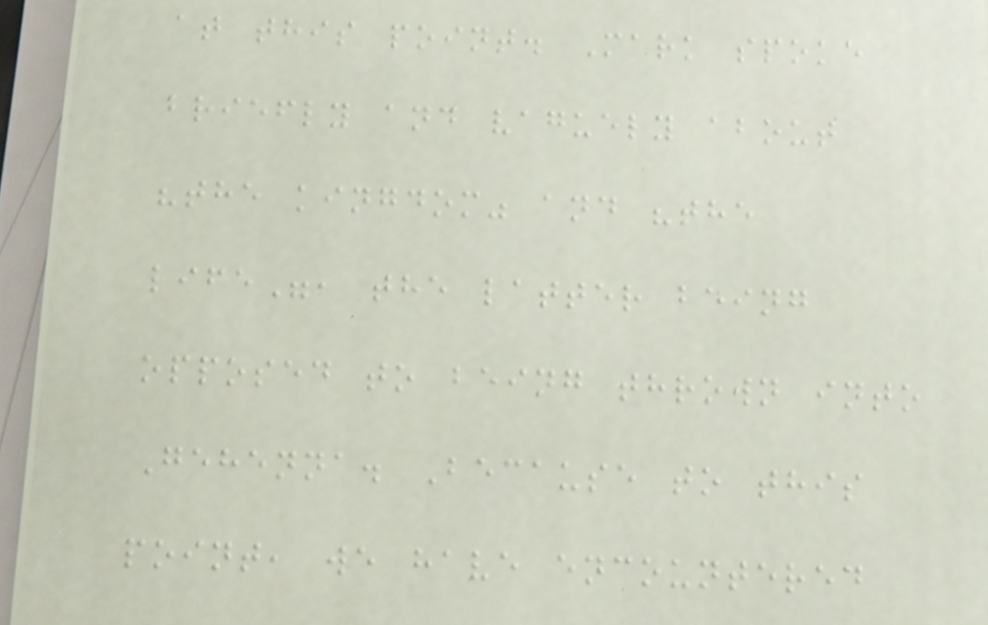at this point. Mark spoke
briefly and vaguely about
"the kingdom" and "the
life", the latter being
opposed to being thrown into
Gehenna. Because to this
point, we have encountered
